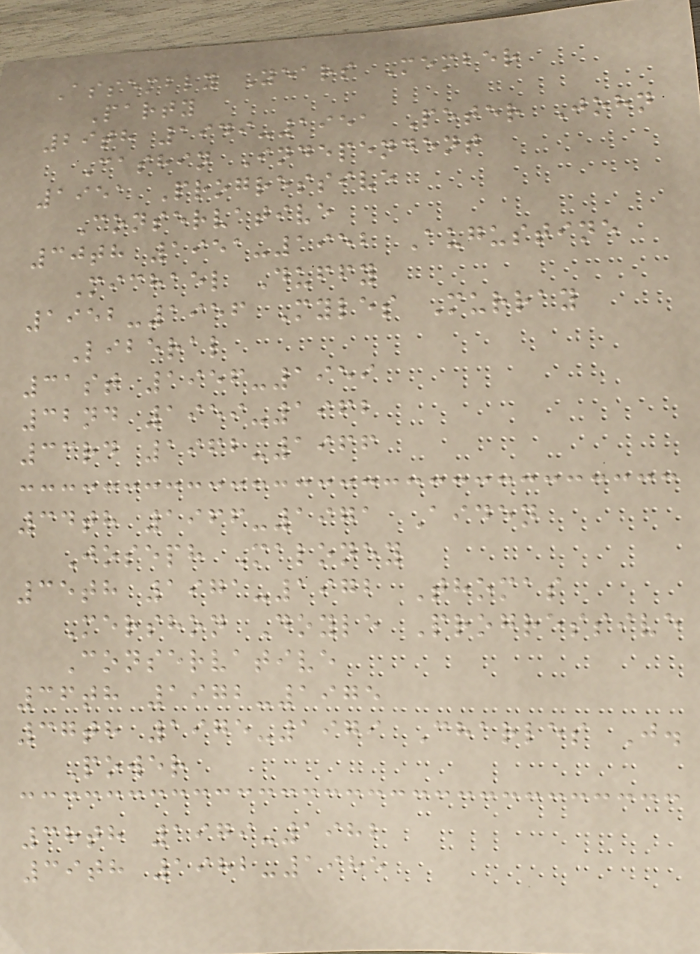Assembly Years Member
Party
29th 1949-1951 Peter John
Cashin Independent
1951 Progressive
Conservative
30th 1951-1952 Augustine
Michael Duffy
1952-1956 Myles Murray
Liberal
31st 1956-1959
32nd 1959-1962
33rd 1962-1966
34th 1966-1971 Aiden
Joseph Maloney
35th 1971-1972 Thomas
Mershon Doyle Progressive
Conservative
36th 1972-1975
37th 1975-1979 Charles J.
Power
38th 1979-1982
39th 1982-1985
